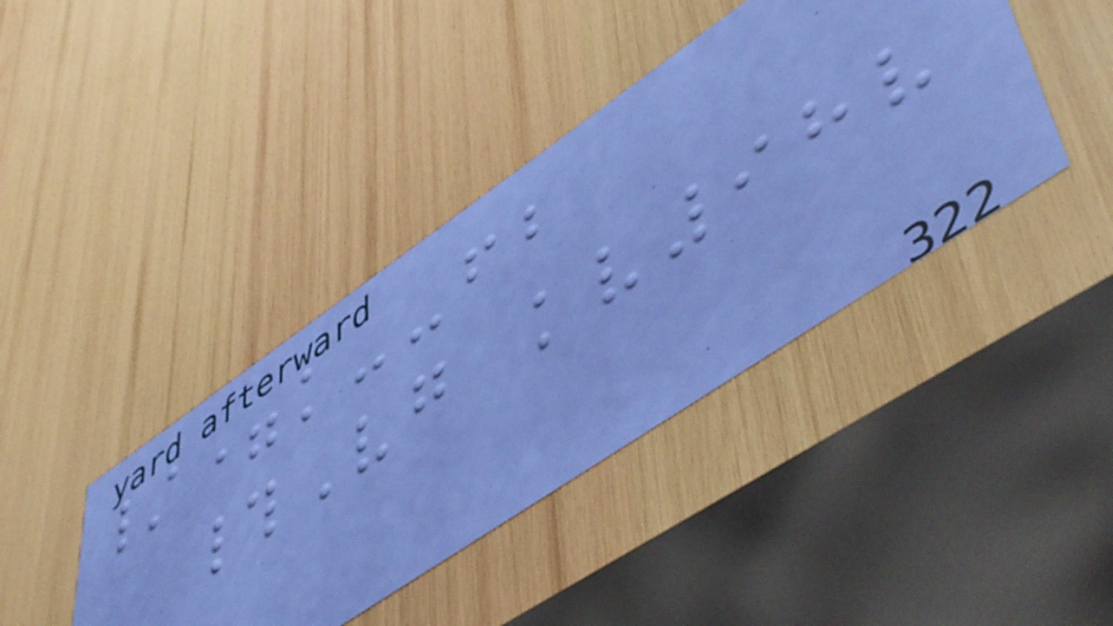/=k--fb
#Vg kv98v
